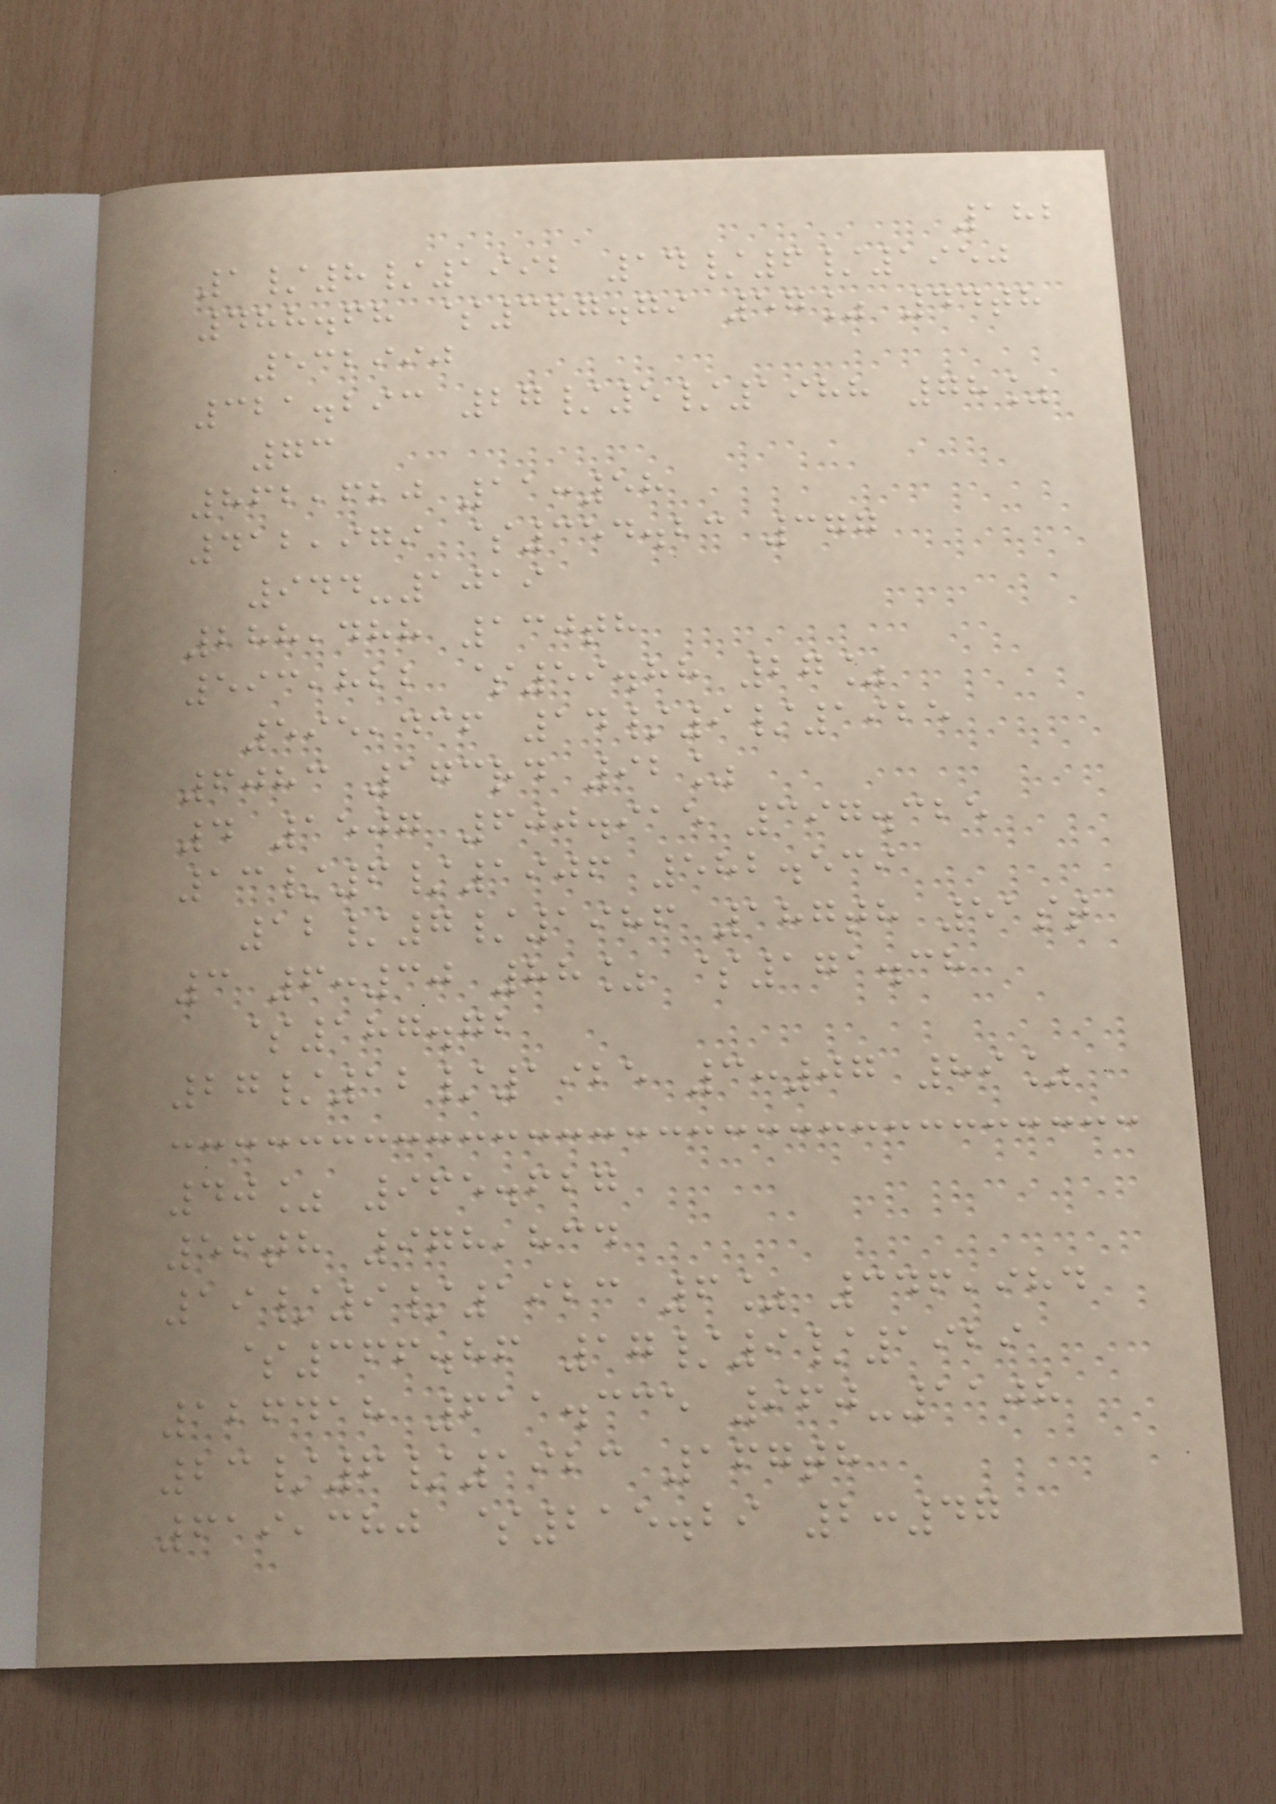182
1/8/1992 14/6/1950
488.68 $387.79 57% 44th
532990
321.293 27/5/1988 78%
73
862,620 11:58
412,979 $354.23 377
944-1019
288,488 130th
593,822 $59.88 27%
595,436 14/9/1925
6083 173rd 92%
4 1507 600.915 397.325
13/6/1906 582.539
12/7/1986 187th 51st
3 6:30 88% $171.38
$187.72
27/12/1925 3:07 89%
40% 965.627
56th 978,834
19/9/1923 6% 346,984
$366.86 17/9/1929
126418 611.335 960-1108
23/6/1923 167th
619,380 $215.29 2:47
